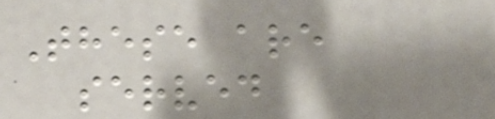These are
served
